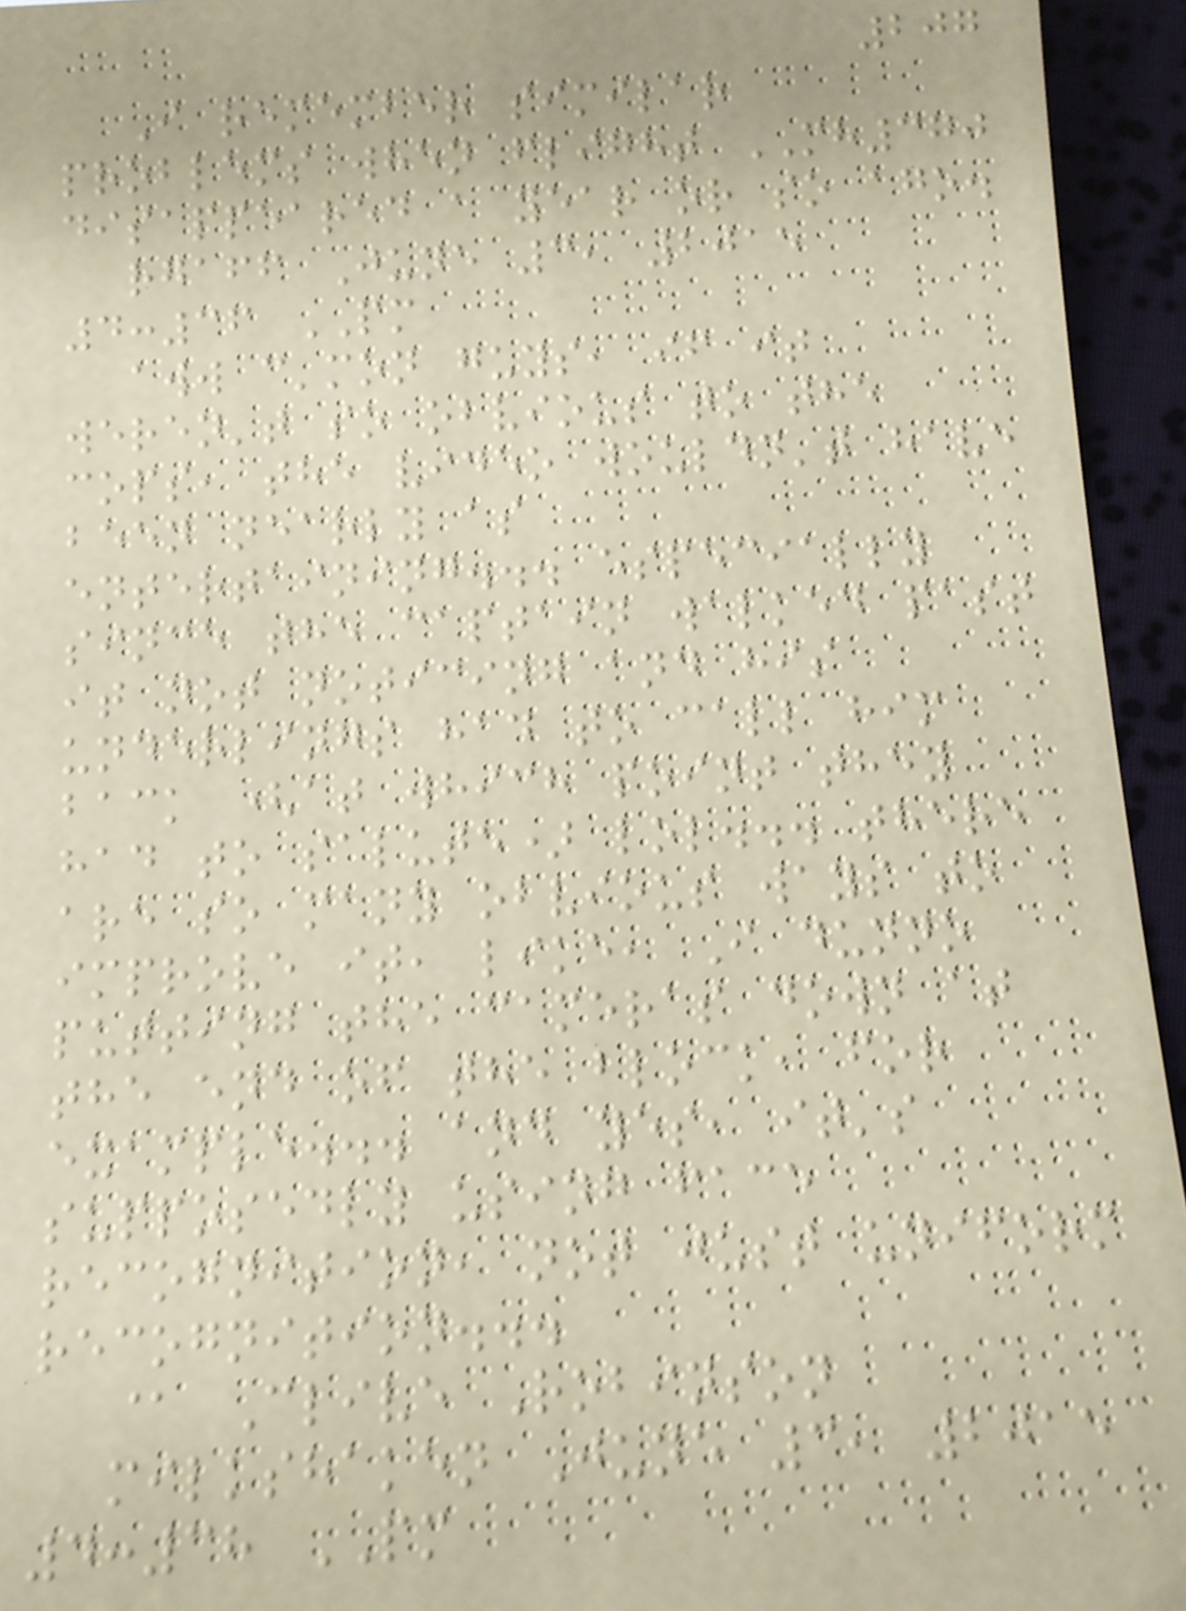207
I remember similar
problems when flight MH370
disappeared a year or so ago.
rgaff June 3, 2015
4:36 PM
aww c'mon guys, if it
weren't so obvious to the
cops, the video wouldn't have
been nearly as
entertaining... especially
since the captain walked past
it not noticing and his
underlings had to call him
back (at which point they
had to salute) lol... there
are so many obvious ways to
improve it, like, I dunno
putting the cameras down at
the end of the block, for
example... and yes, it's
supposedly using face
recognition, not just uniform
recognition...
@ Clive Robinson
milkshaken June 3, 2015
4:38 PM
